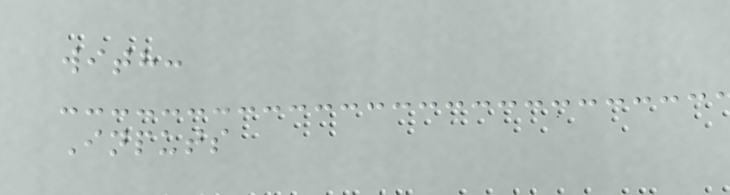with:
Inputs
